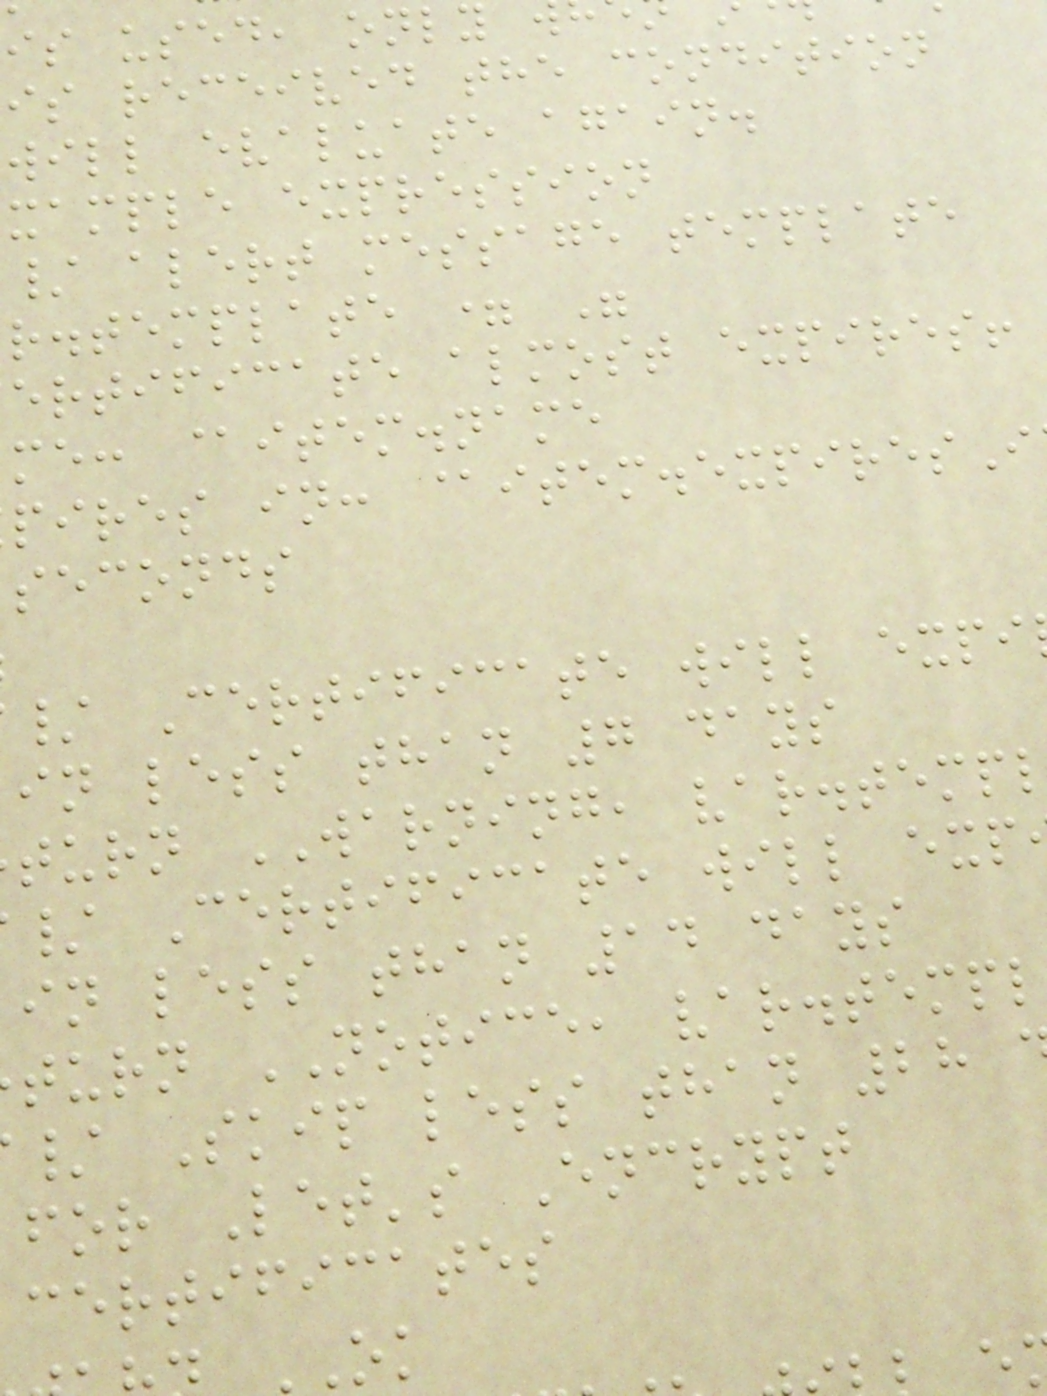is used, only
is received the condition
will evaluate again.
xample expression
/ alert message template
r.template = "
ertificate almost expires!
me: @item.name
pires in: @item.expiresI
seconds
/ Certificate will expi
in less than 7 days
turn WARNING, var.temp
/ Certificate will exp
in less than 14 days
turn NOTICE, var.templ
/ Skip less than 28
for Let's Encrypt
certificates
